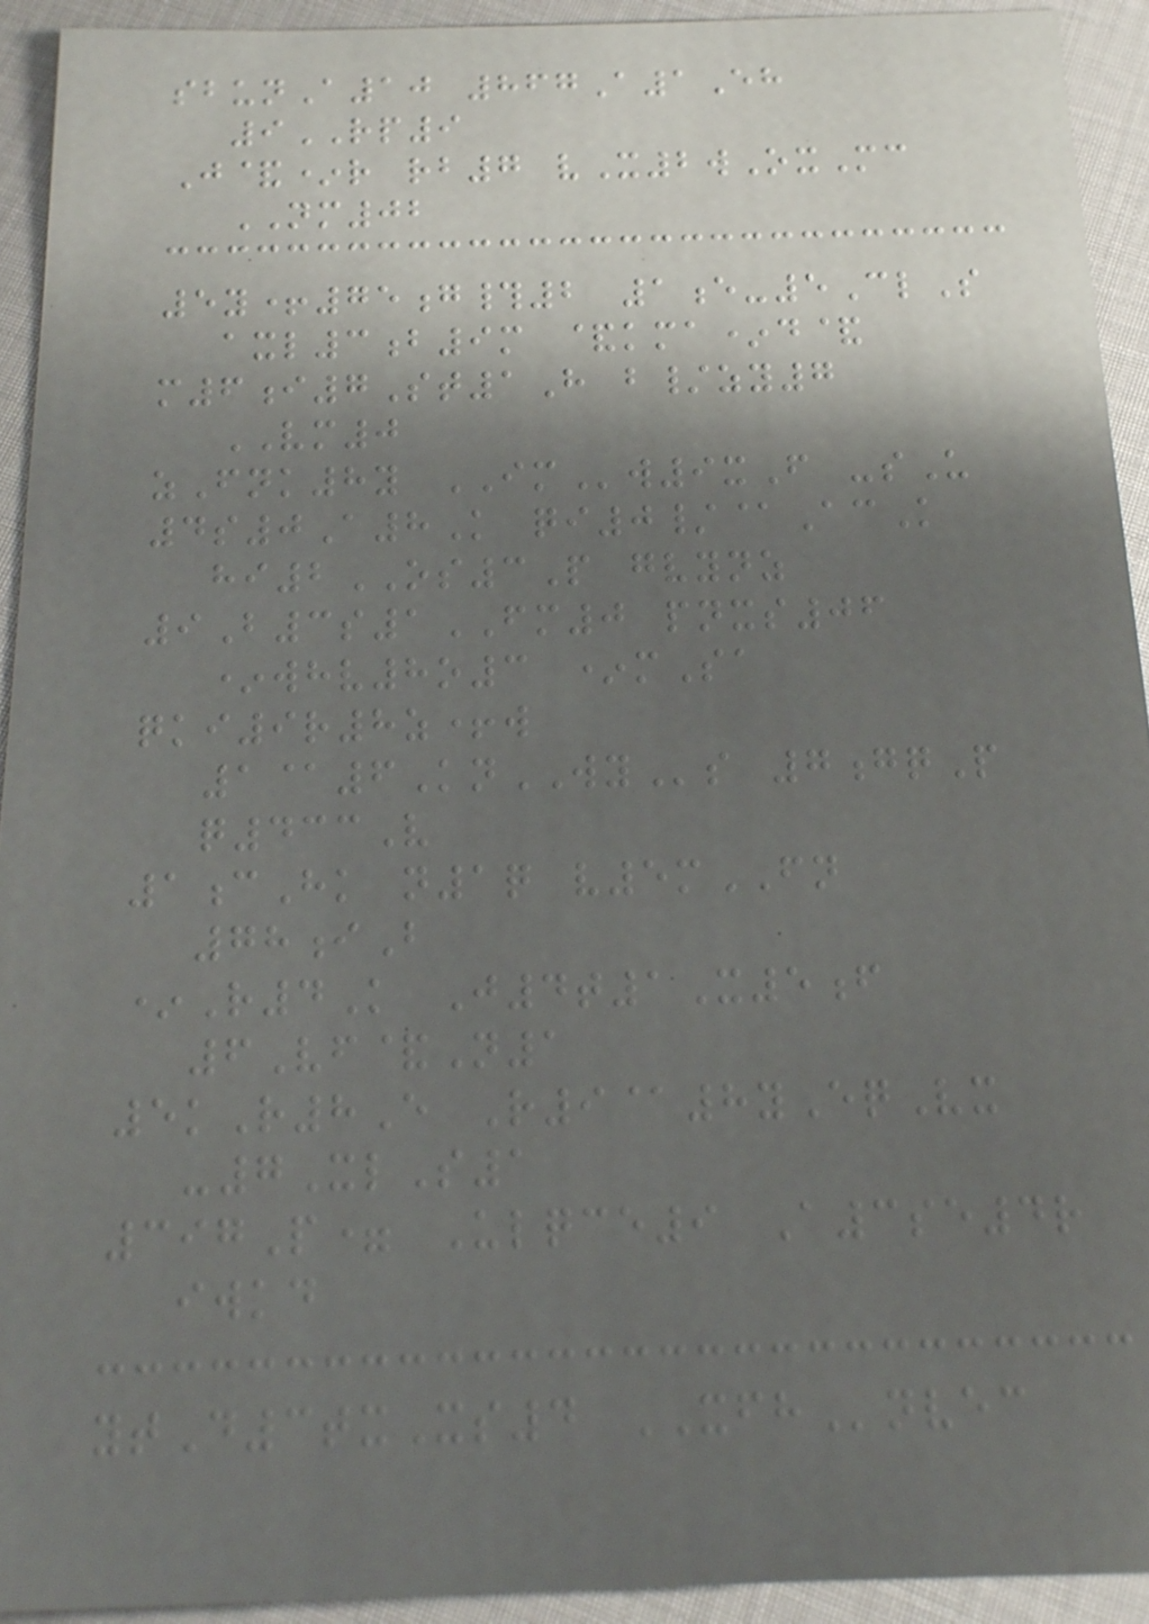sbunA10 867A1Eh
9RP9
J&*r rb7 vX2wOxMc
NM02
5y+75g#2 1e-5ClS
axl3b9m &kma*d&
m6i7St1H b/zy7
VM0
zFnk8y IMw9xF -sU
4s0A8K qi0/@AcK
hi2OS3P gvynz
9B3s1FM0 pnxs06
*whv8o3 *mSa
qki9r8z+w
1@6KnWYs 7gqP
q433V
1cHk n1q v5mFN
78iB
*R4K J4t1X5f
6Vf&N1
5kR8E R9@8yEqVx
-7XlS1
397P= Ulqce9 A3se4r
iwkd
ytD3txXs4 XFHnvec
